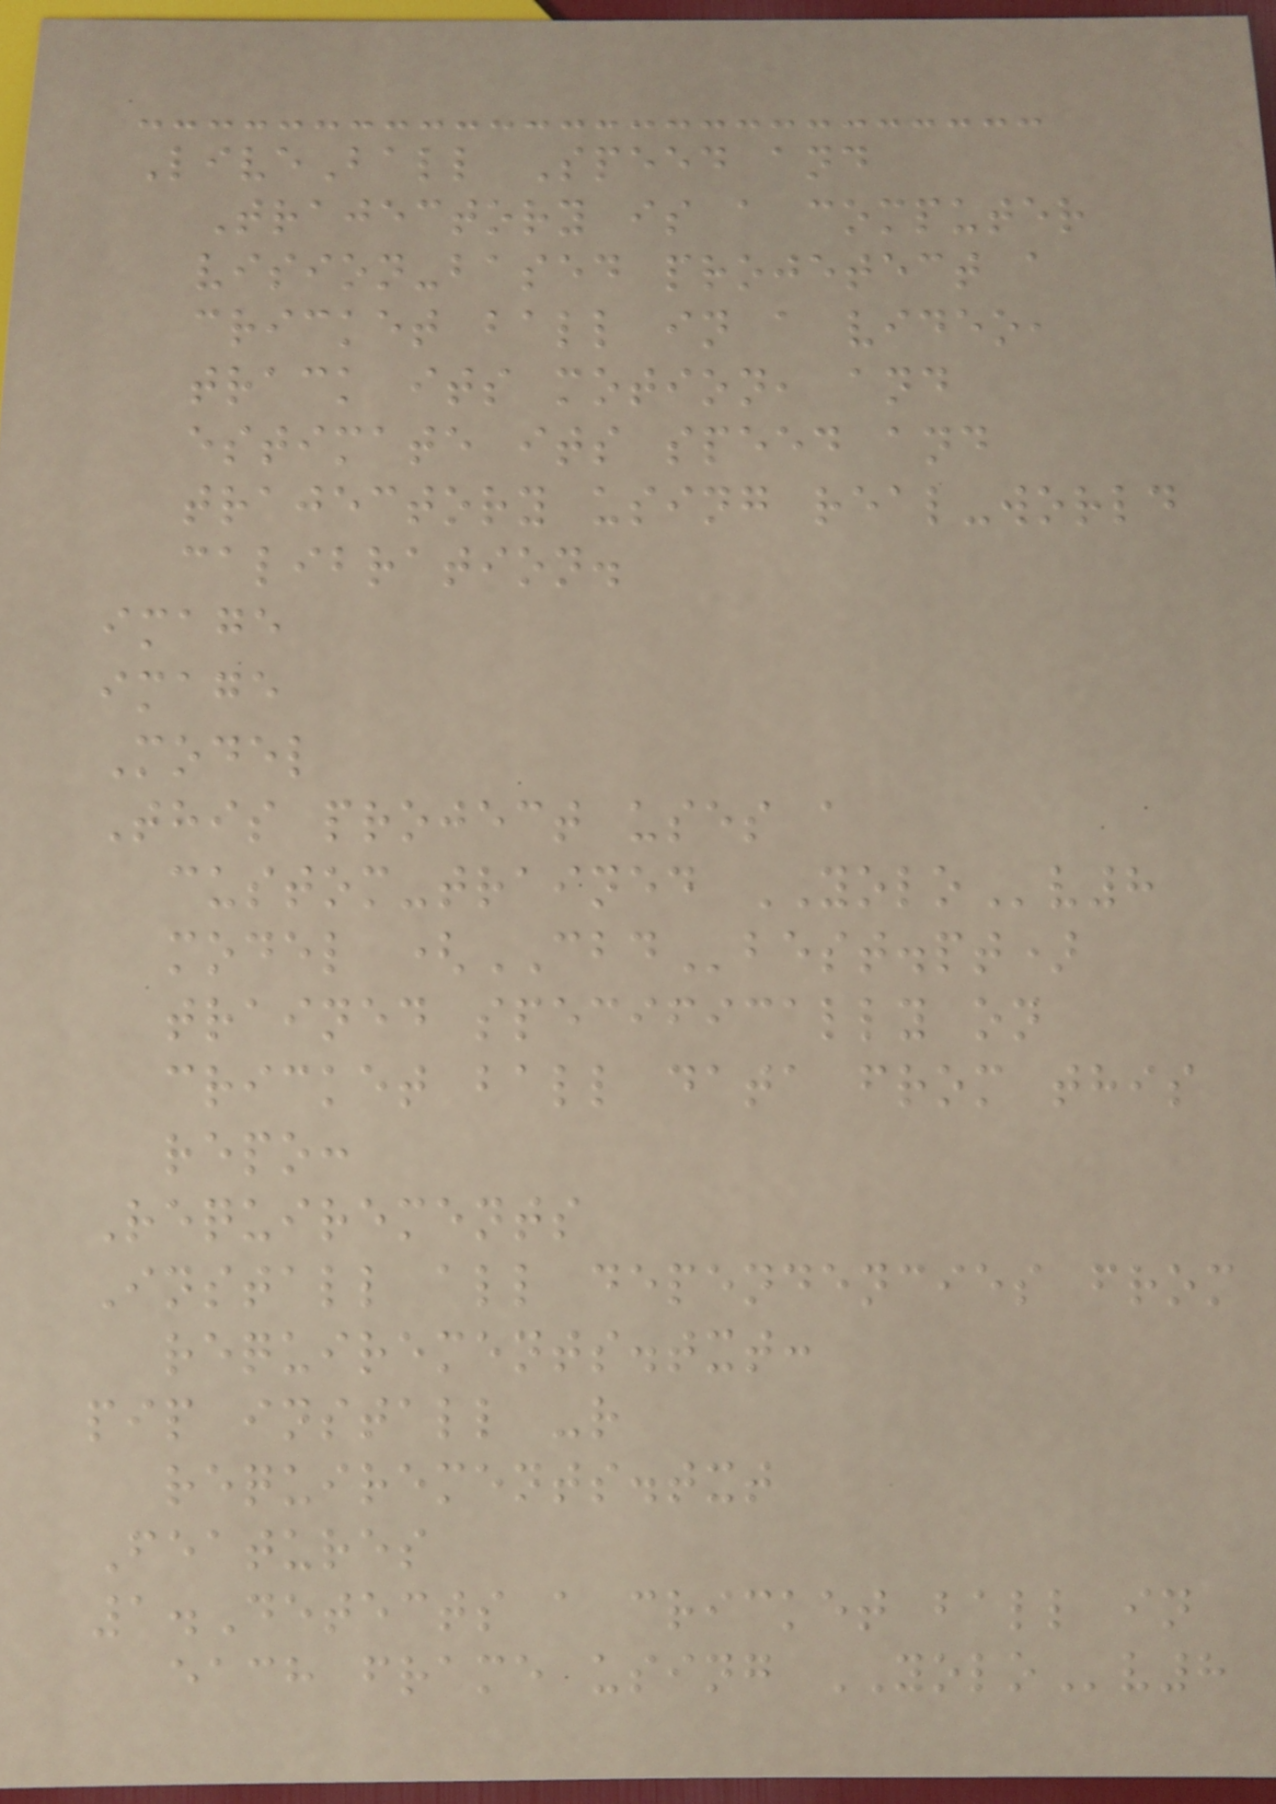LiveBall Speed and
Trajectory is a computer
vision-based projetect a
cricket ball in a video,
track its motion, and
estimate its speed and
trajectory using real-world
calibration.
image
image
Model
This project uses a
custom-trained YOLOv8
model (CBDbest.pt)
trained specifically on
cricket ball data from this
repo:
Requirements
Install all dependencies from
requirements.txt:
pip install -r
requirements.txt
Features
1.Detects a cricket ball in
each frame using YOLOv8
